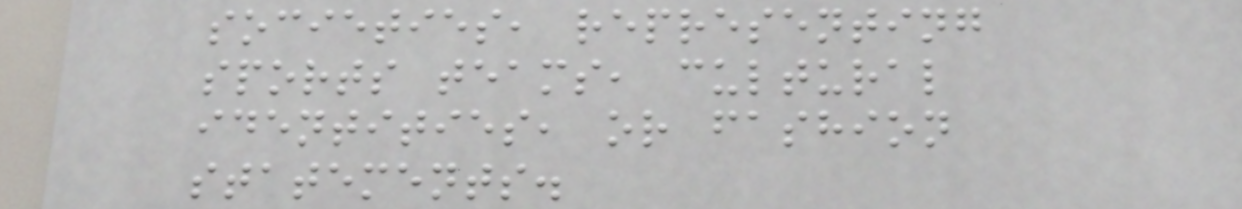societies, representing
sports teams, cultural
identities, or fashion
statements.
